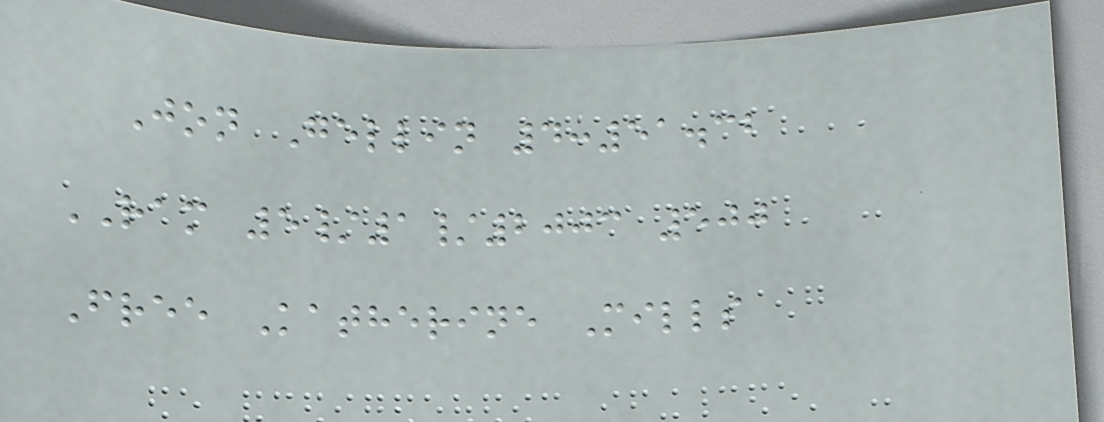Jon Gellin 4:51.32
RAM 5/1/2003 500
Free Katherine Mills
